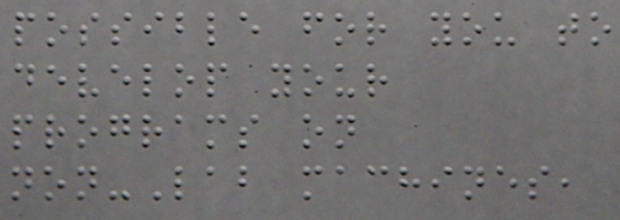possible for you to
develop your
programs on
non-Lab machines,
